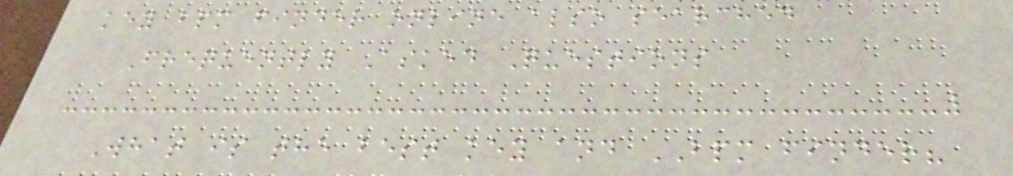key bpm finder online also searched
Frequently Asked Questions
What is the best key and BPM finder?
